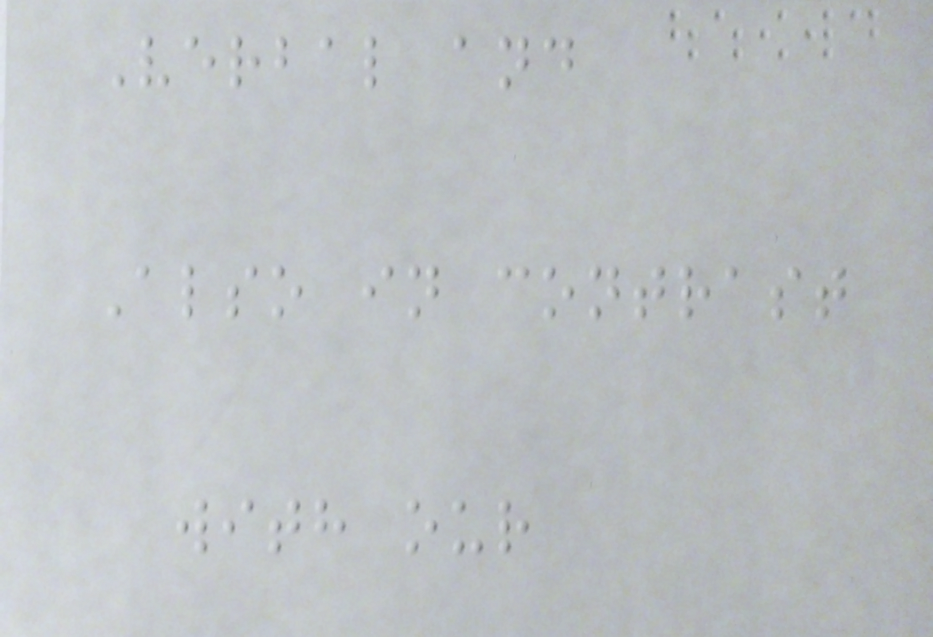Verbal and
Also in contrast
with our
